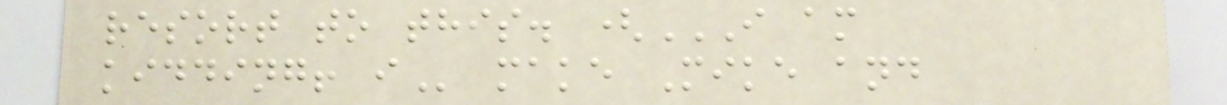resort to this. (I AM
KIDDING! I make Mike and
